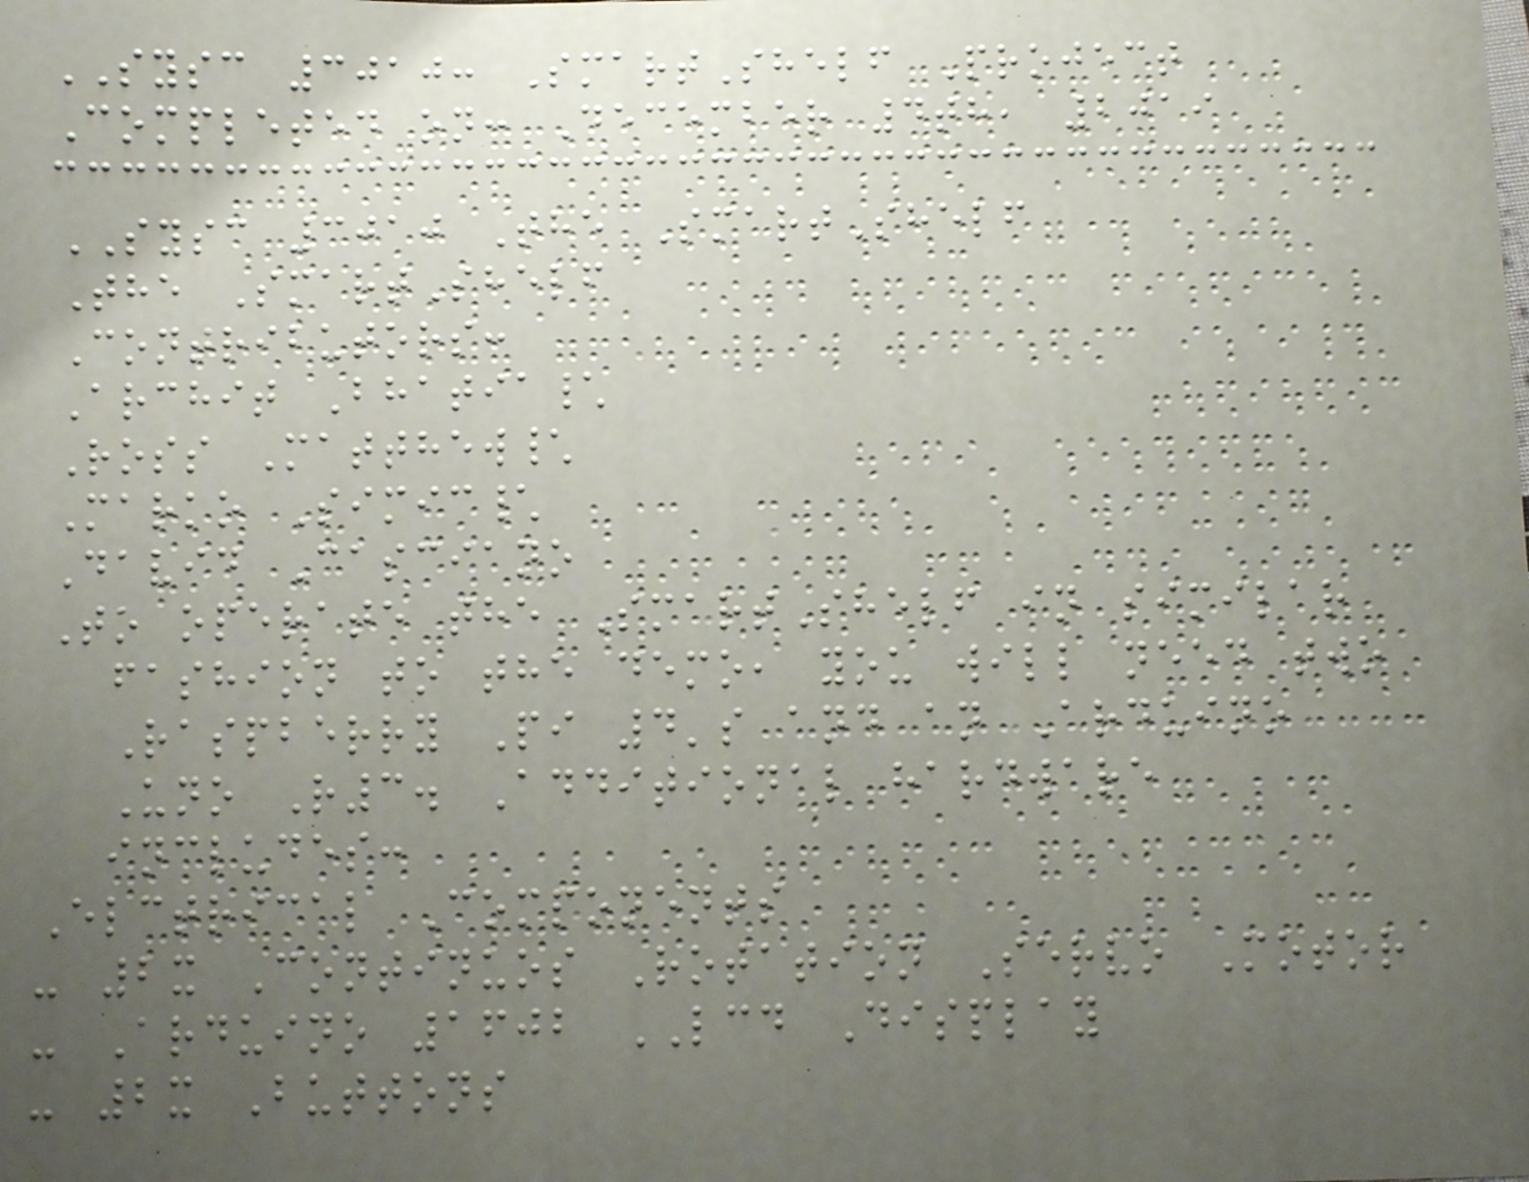SYSC 3010: SmartShelf Project
Completed on: December 4th, 2019
SYSC 3010 The SmartShelf
The SmartShelf
Contributors:
Archit Bhatia\
Ross Matthew\
Marko Simic\
David Casciano
To operate the SmartShelf in similar
fashion to the demo, you will need two
Raspberry Pi 4's and an Arduino
Uno R3. Additional hardware
includes:
Elctrical Components
- 2x Continuos Rotation Servo Motor
- Arduino 1602 LCD Display
- 2x Buttons
